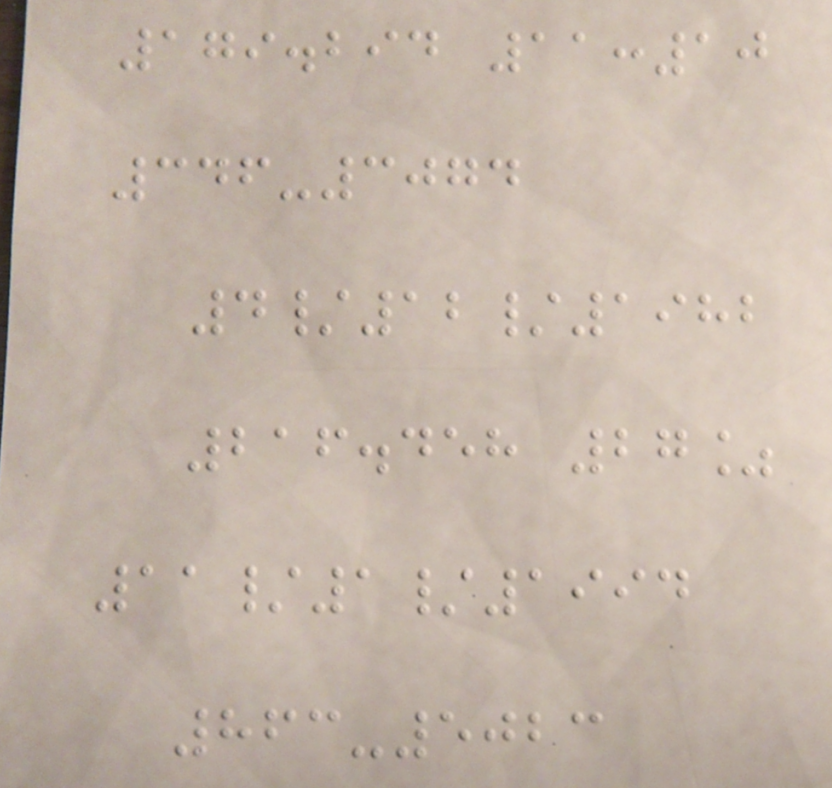179.294 11:10
346-3074
4/12/1982
216.458 27%
11/1/1994
863-5023
